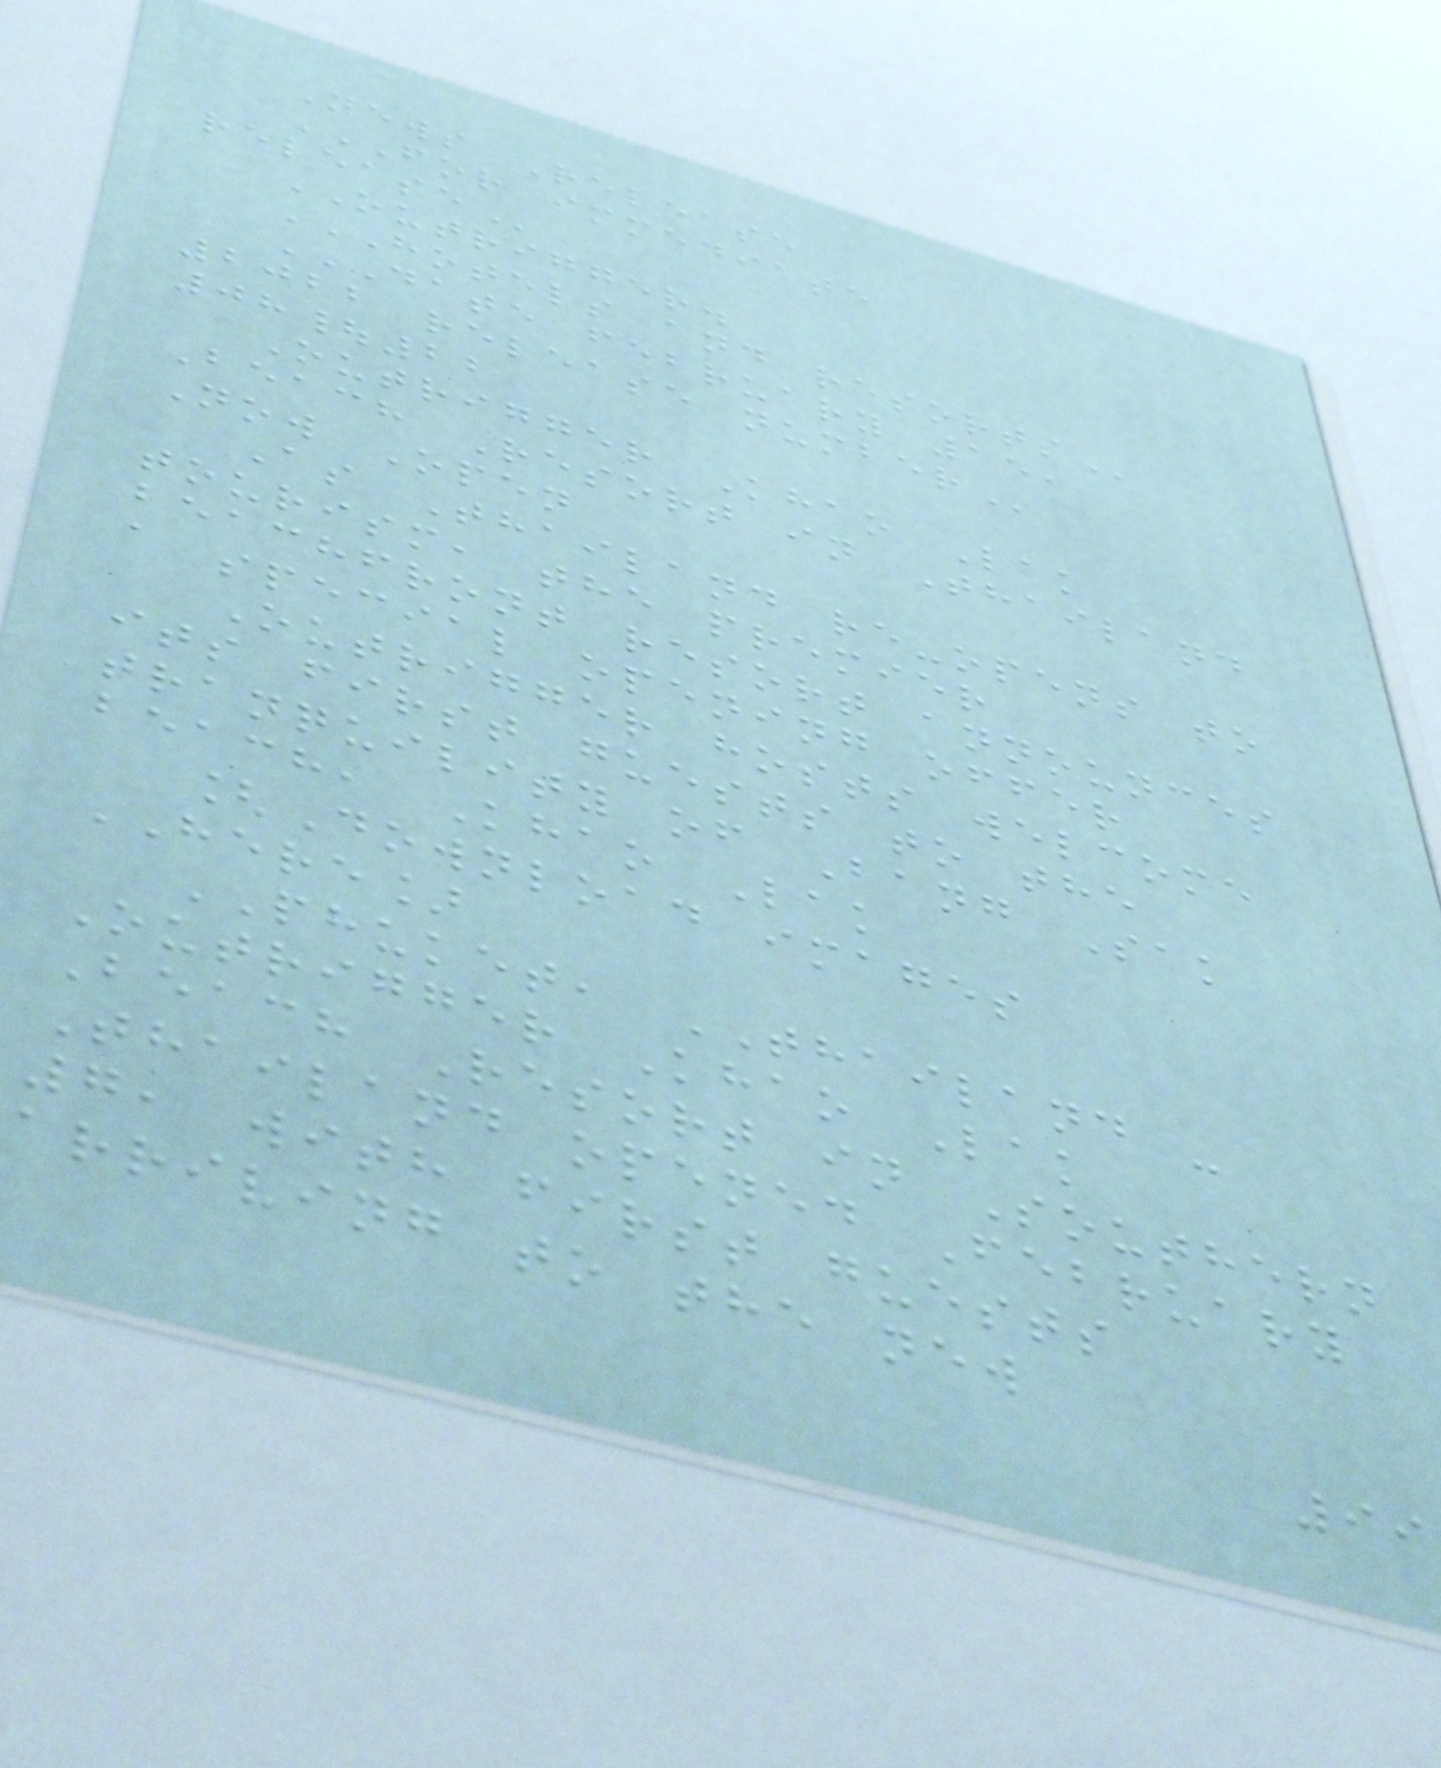News Release
FOR IMMEDIATE
RELEASE
OUTRIGGER.
HOTELS AND RESORTS
DATE FEBRUARY 15,
2022 RELEASE NUMBER
08|22
Outrigger Khao Lak
Beach Resort in Thailand
Now Open
As Thailand re-opens to
tourism, the premier
beachfront resort announces
a special opening offer
Outrigger hosts welcome
its first guests to the
tranquility of Bang Sak
beach, Khao Lak
[Download images
HERE]
PHUKET, THAILAND -
Outrigger Khao Lak
Beach Resort in Southern
Thailand opened February
7, with first guests
arriving to the new
99
